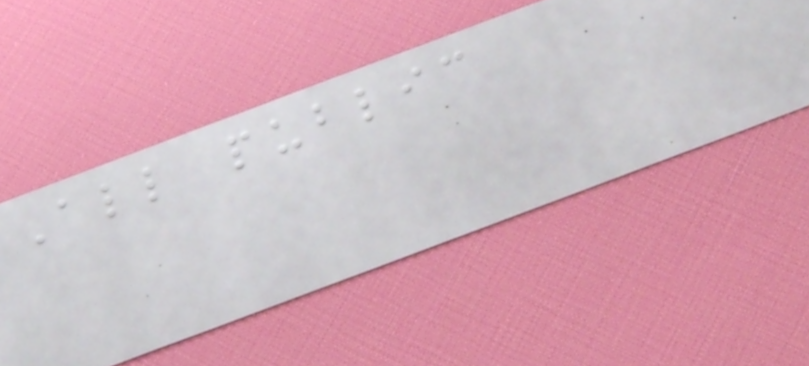All public
